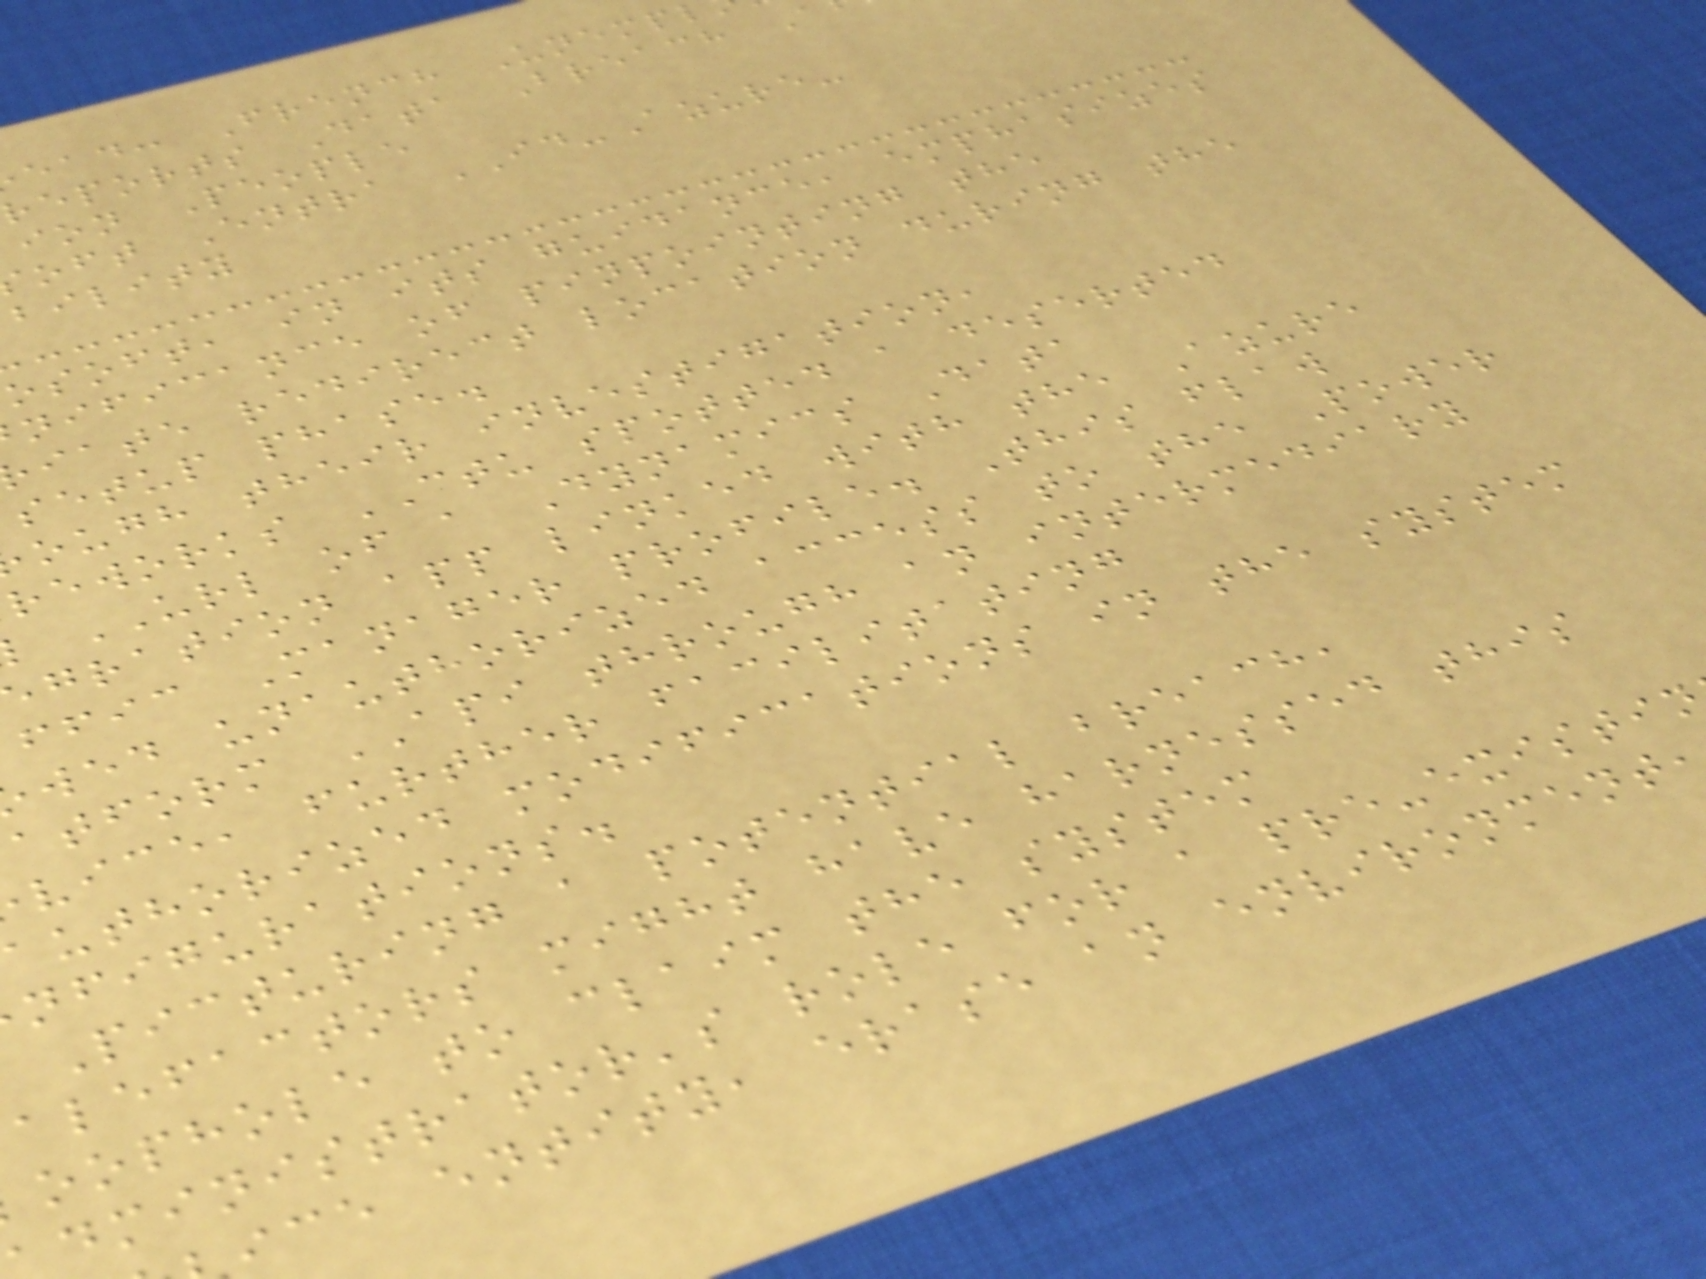ead: French Unemp
reports Data Breach A
ion People
oft Entra ID-Azure-
bility
osoft, in its guidance, emphasizes
nificance of pinpointing the
iate redirect location during the
setup phase.
ough their investigation,
reworks CTU spotted a deserted
URL of a Dynamics Data
gration app linked with the Azure
ffic Manager profile. This flaw
wed unauthorized access to the Power
atform API through an intermediary
vice, further facilitating
authorized modifications in the system
nfigurations.
Picturing a potential breach,
alefactors might have harnessed this
oophole to claim the system
dministrator's role for a pre-existin
ice entity, erase an environment
